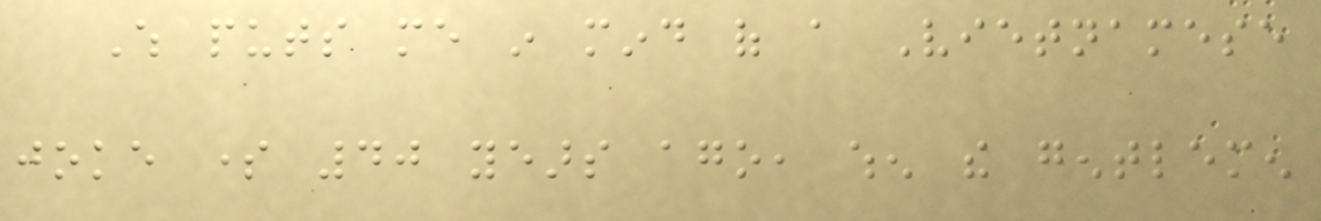Which puts me in mind of a Vietnamese
joke some 40 years ago, when the gentlemen
